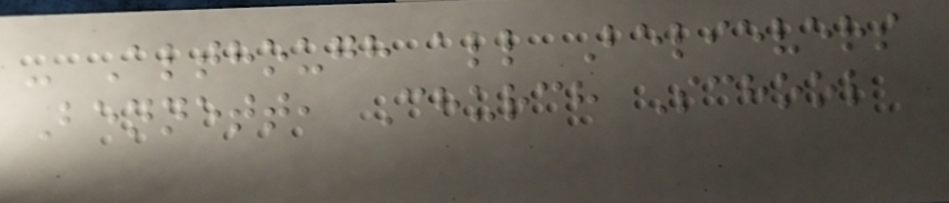- Although all Believers
Bennett, Church School
